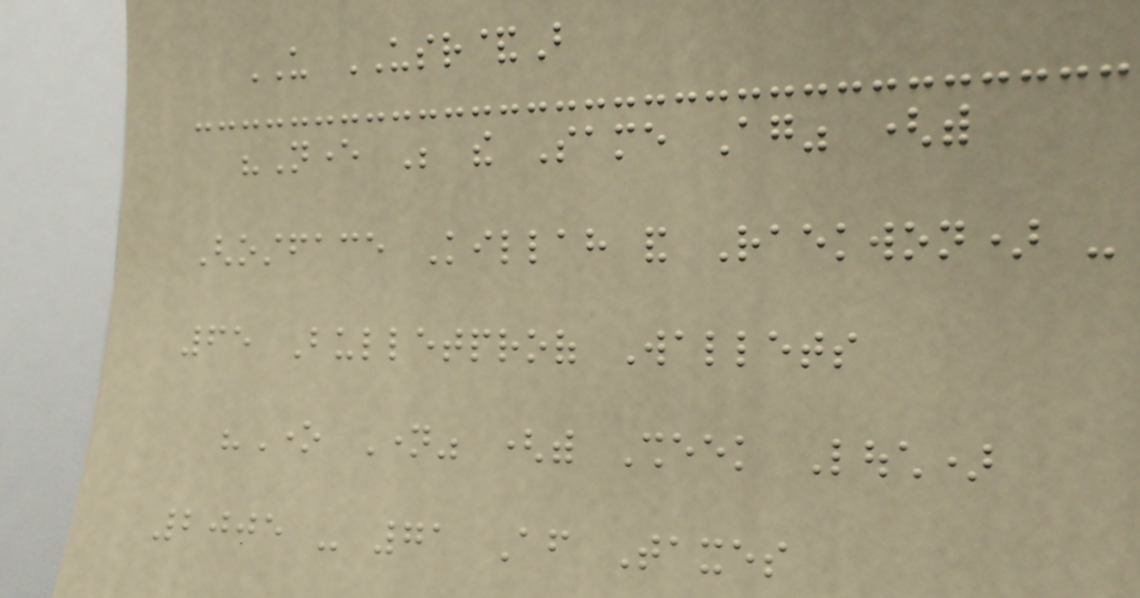US USR&B
"Never Be the Same Again" (with
Ghostface Killah and Raekwon) -
65 Bulletproof Wallets
"One Name" (with Sheek Louch)
2005 - 71 After Taxes
